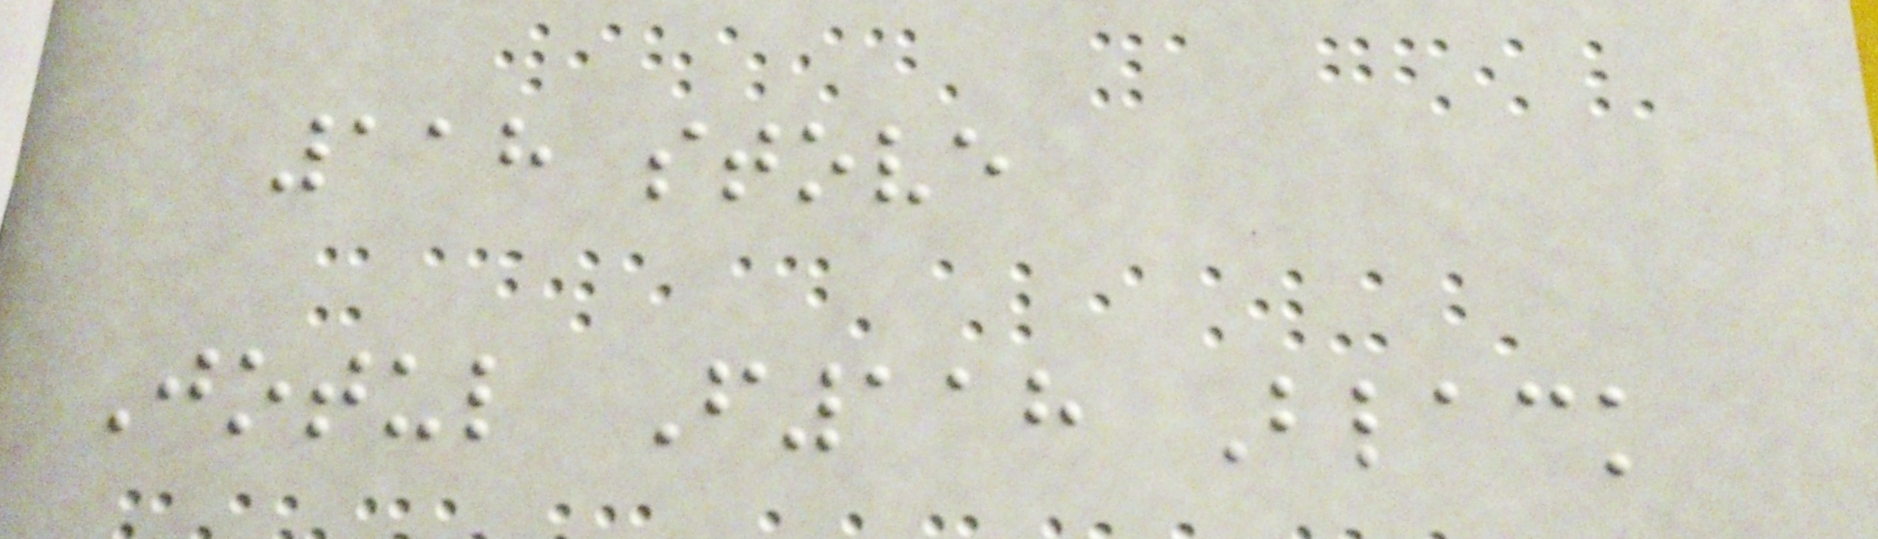118 stove
Jotul F118 Black
